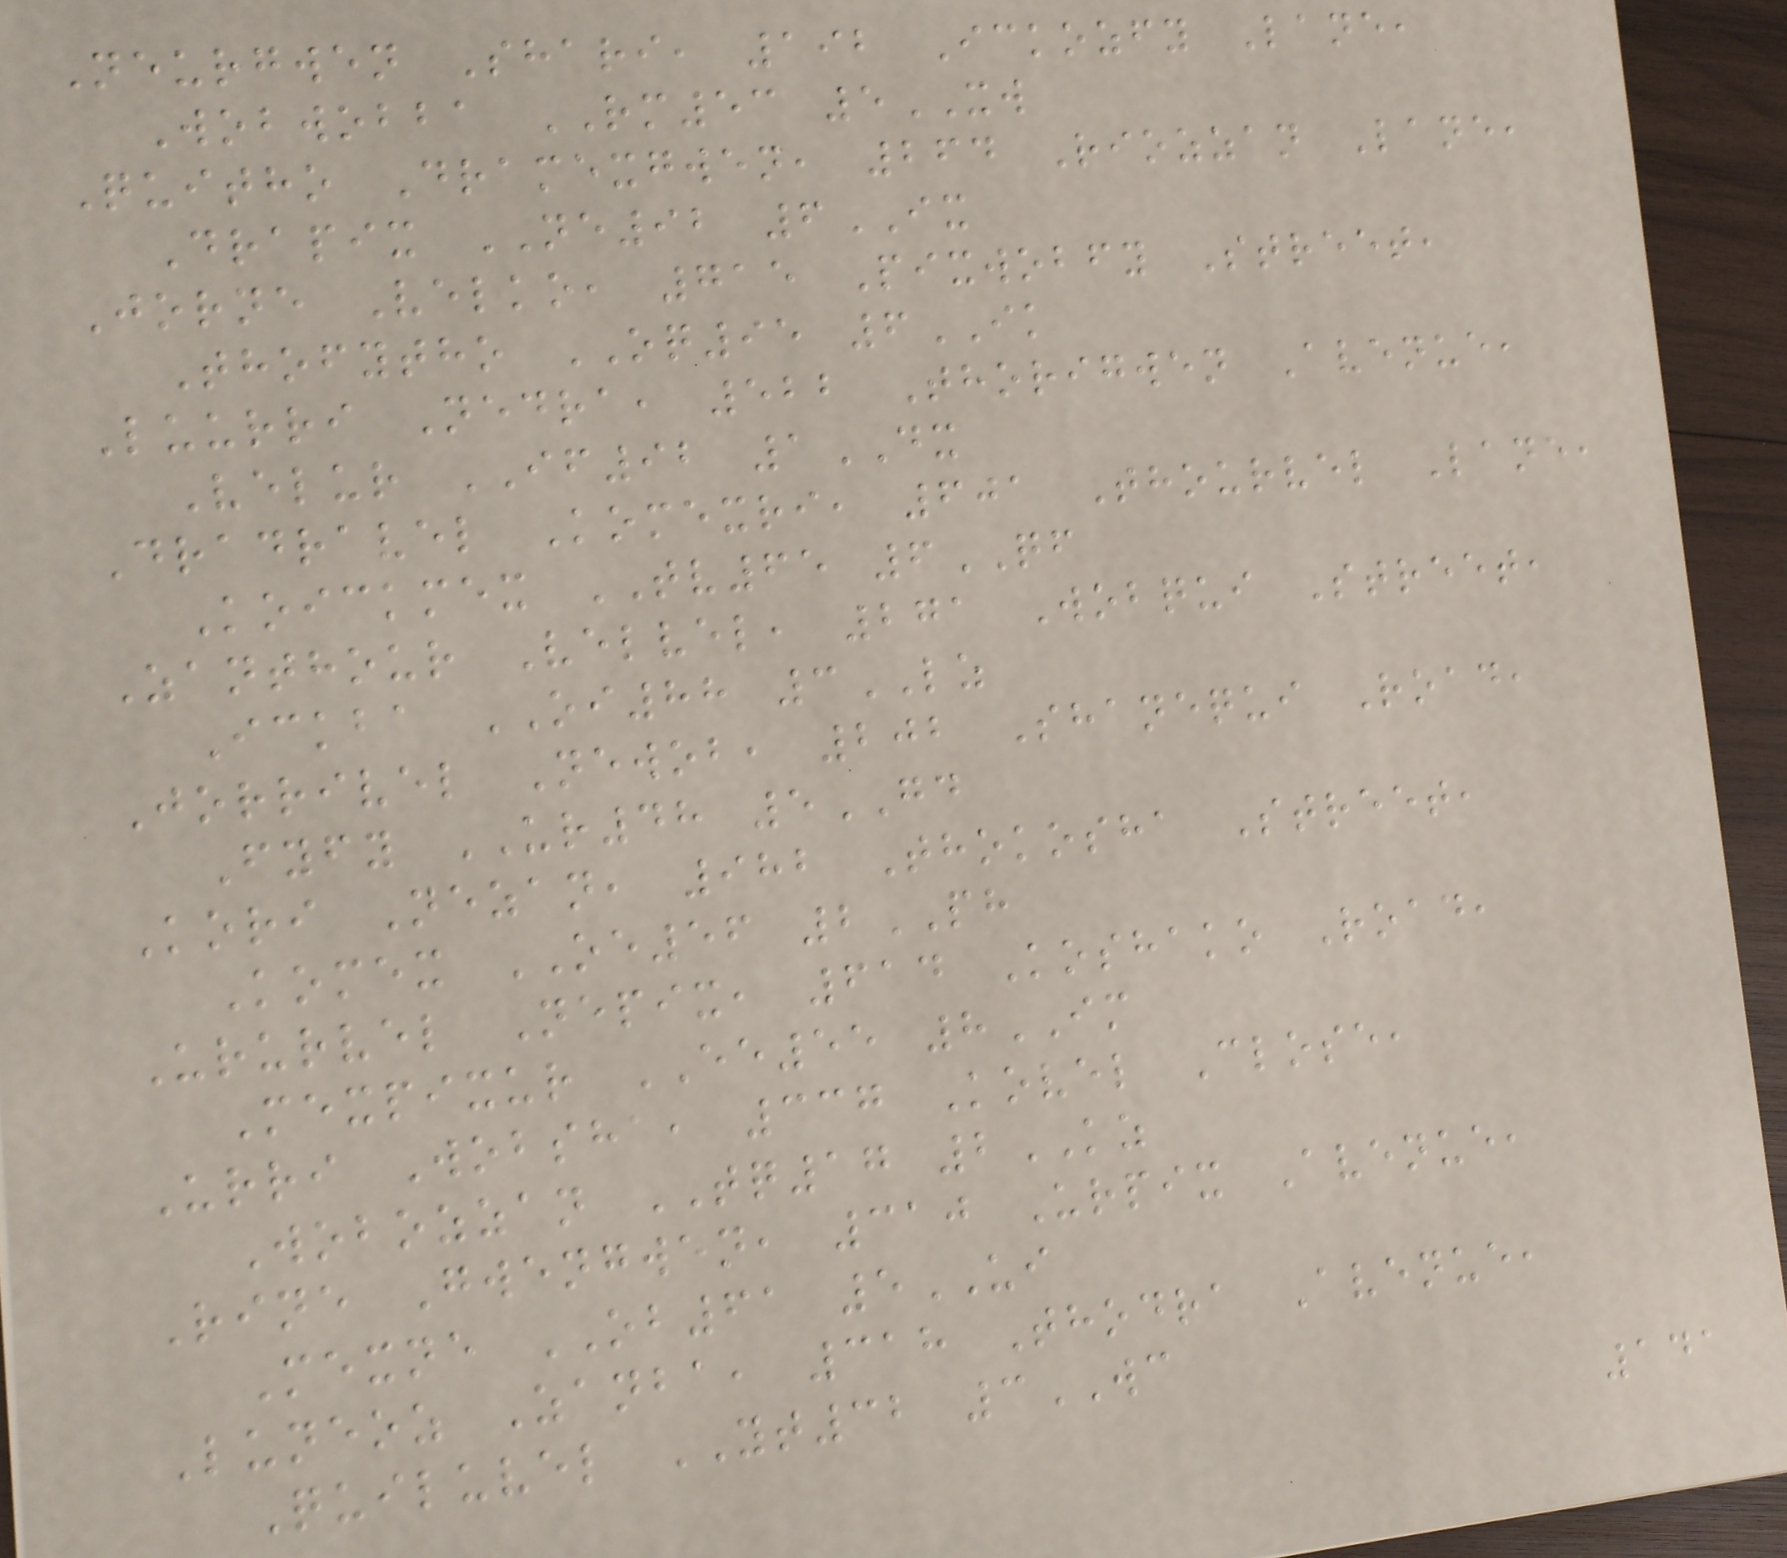Neurgwen Shari, 192 Ickozfy Lane,
Wobwobba RM53 5XW
Quitho Dramexgwen, 264 Riozzan Lane,
Drapix NE92 6IX
Jorne Velko, 715 Pixwobfy Street,
Thofytho OQ95 6IK
Luurri Nedra, 522 Thorigwen Avenue,
Velur IF92 1DX
Dradravel Komexri, 601 Thourvel Lane,
Koickmex TV65 6QF
Zanthour Velvel, 271 Wobqui Street,
Ickba OI88 3LZ
Jorrivel Newob, 202 Shanequi Road,
Fyfy UR48 5GD
Kori Nezan, 982 Thokosha Street,
Komex OE56 2PH
Ururvel Nepix, 614 Koshako Road,
Mexpixur EE55 8IM
Urri Wobsha, 337 Kovel Close,
Wobozzan TQ17 2KZ
Rine Gwengwen, 310 Urpix Avenue,
Mexne OB61 5UI
Luneoz Zanba, 318 Thodra Avenue,
Quiluvel YT32 3WC
141
